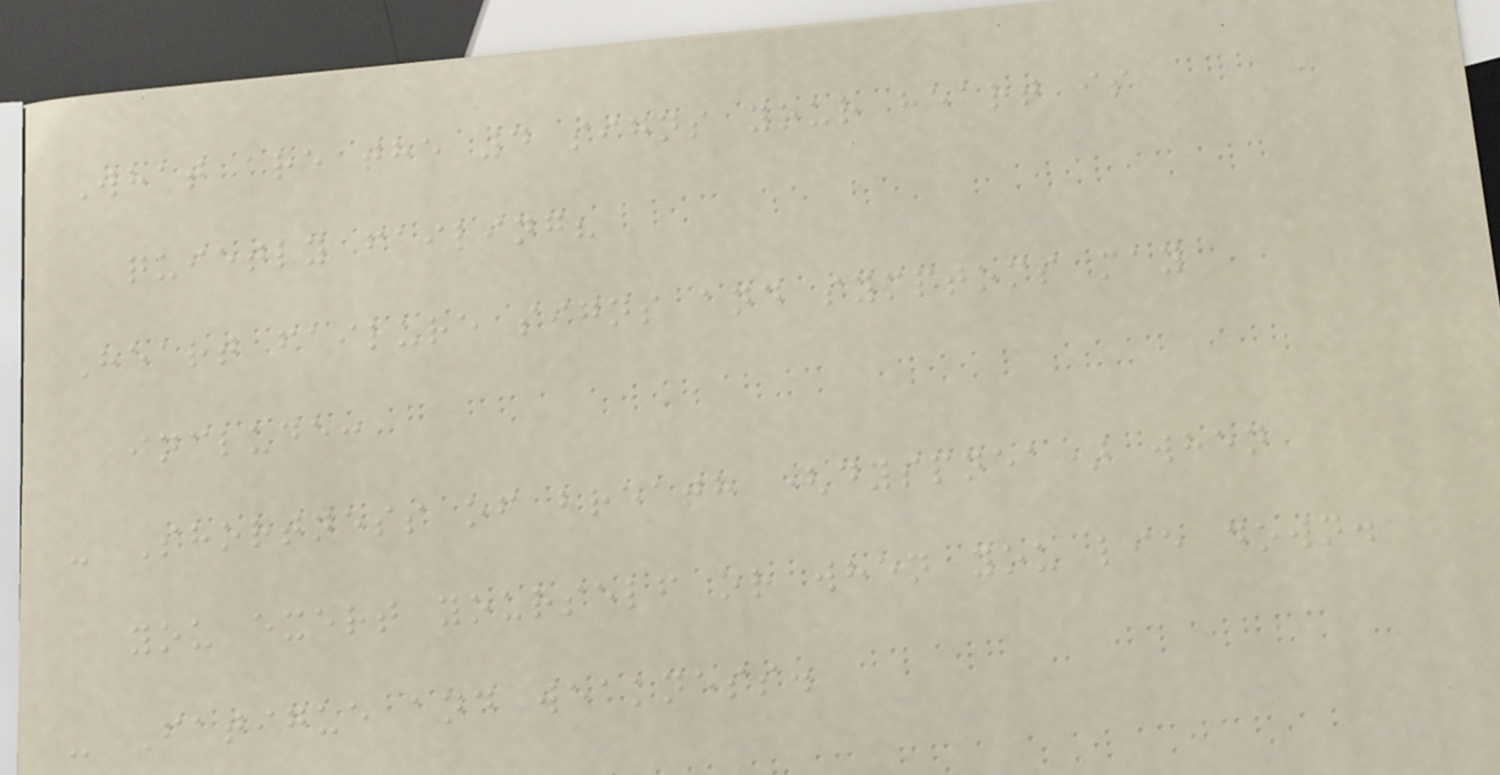What are the 4 signs your heart is
quietly failing?
Heart failure signs and symptoms may
include:
- Shortness of breath (dyspnea) when
you exert yourself or when you lie down.
- Fatigue and weakness.
